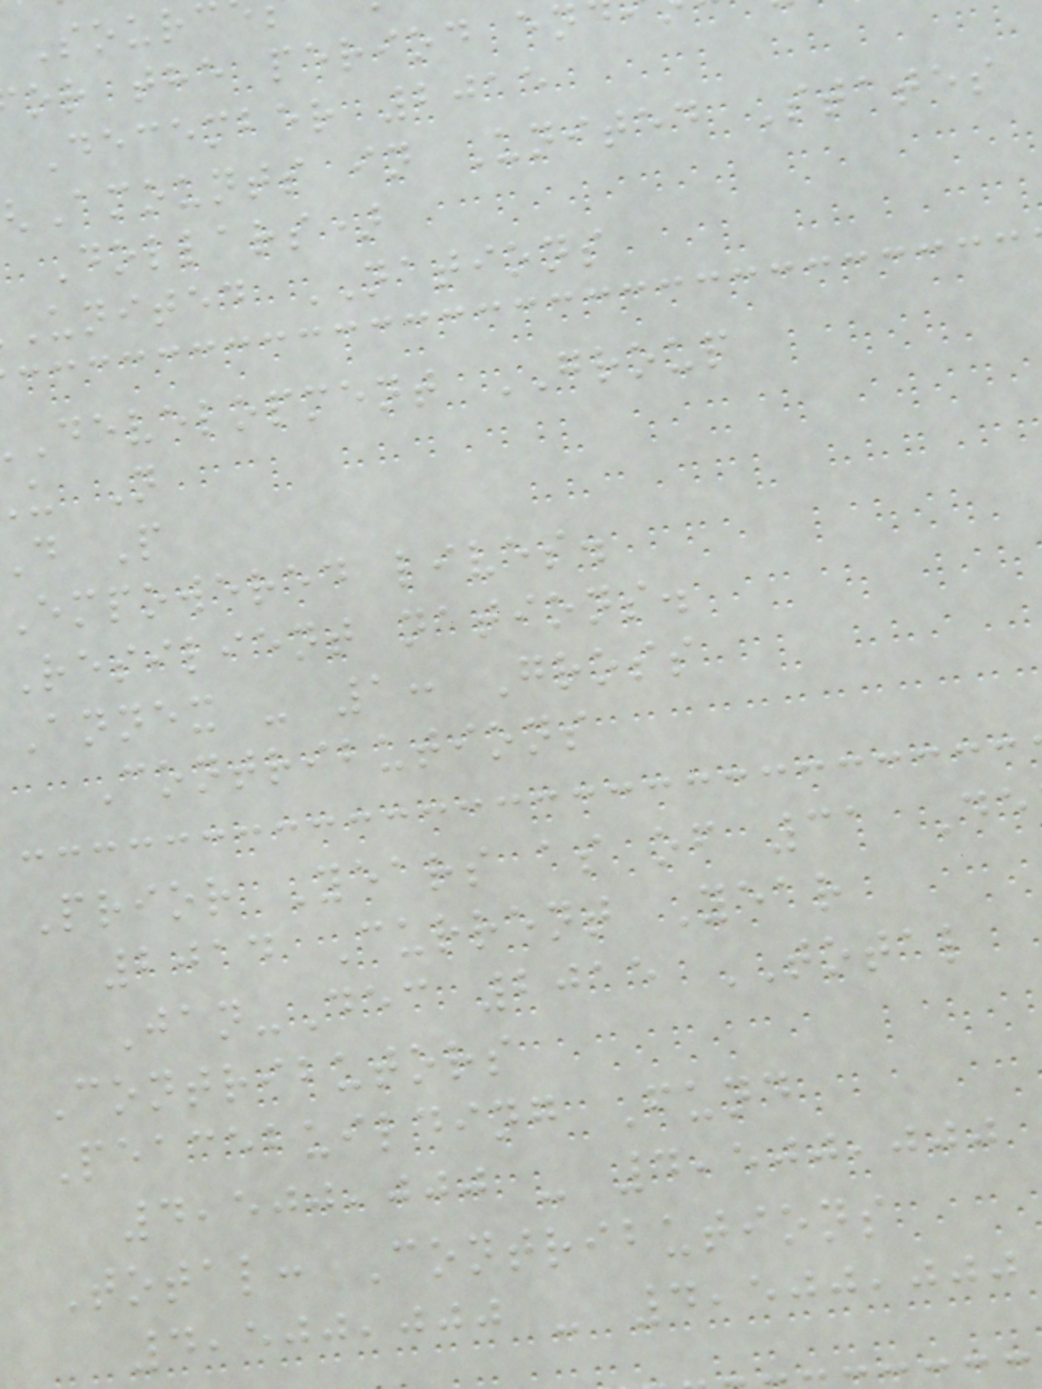or the period en
December 2015
Amounts in United States
Dollars)
united NATIONS
development GROUP
u N
d P
Empowered lives.
Resilient nations.
Annex - 1: Gross
Contributions
Prior Years as of 31 De
2014 Current Year
Jan-Dec 2015 TOTAL
Contributors
Peacebuilding Fund
4,500,000 - 4,500,000
Total: Contributions
4,500,000 - 4,500,000
